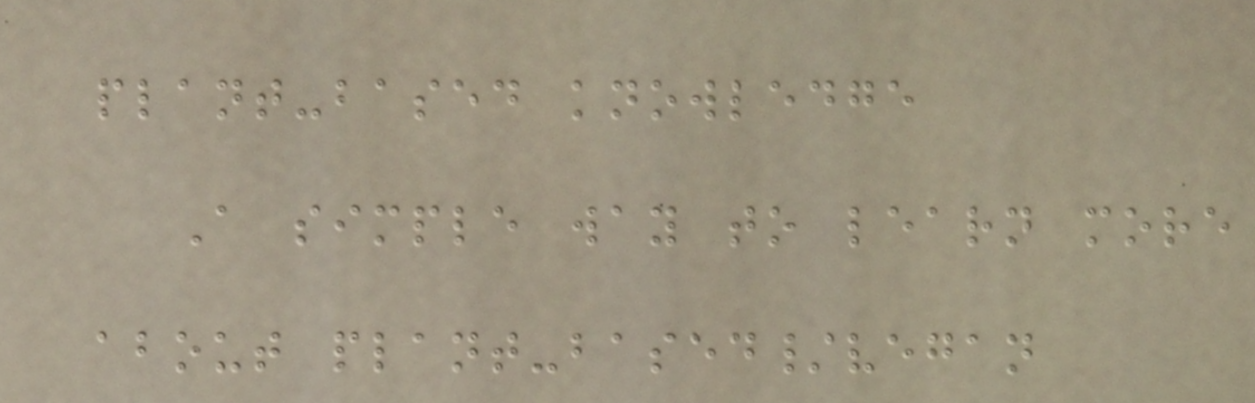plant-based knowledge
A simple way to learn more
about plant-based/vegan
